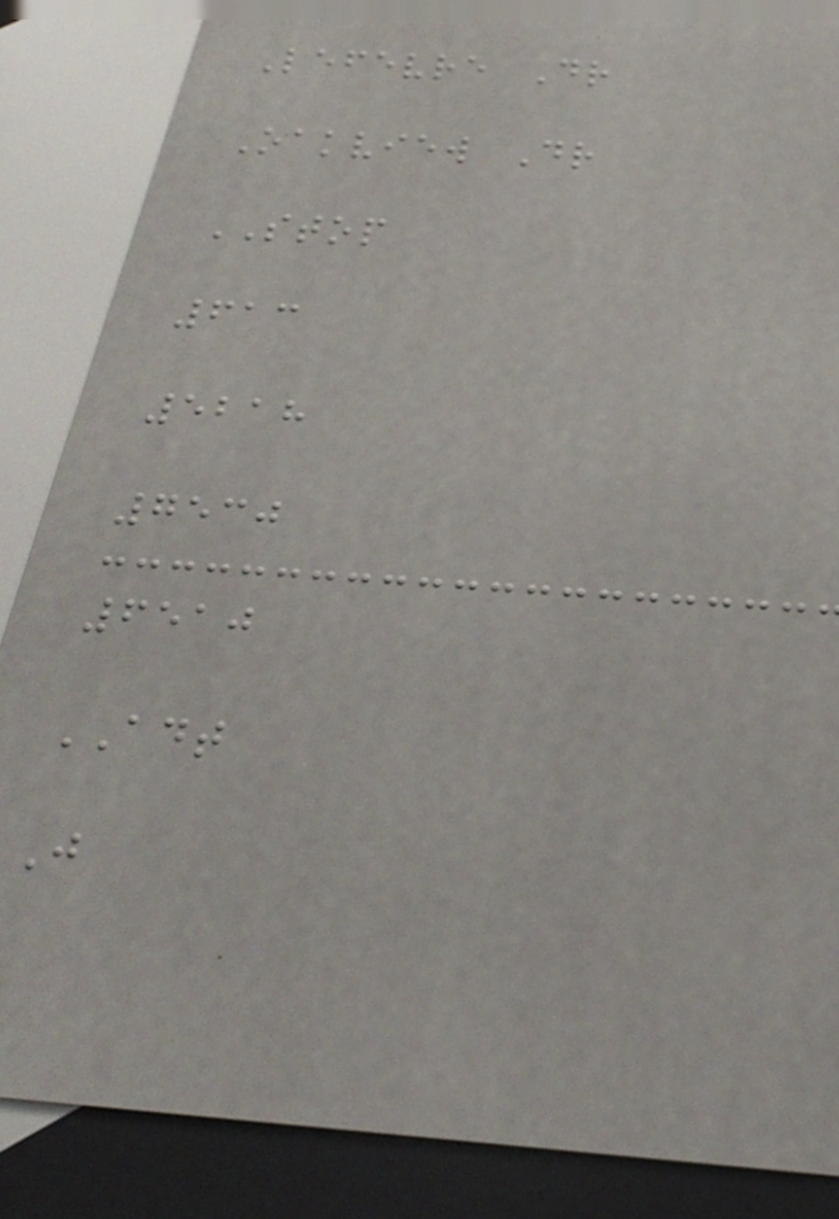Lefevre Dr
Oakview Dr
STOP
613
5218
7530
6510
ADT
J
